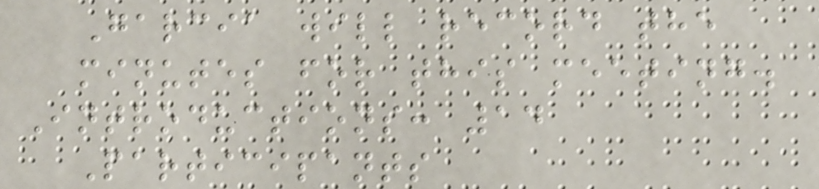Garcia will record the
minutes for this meeting.
Introductions: 14
Participants
